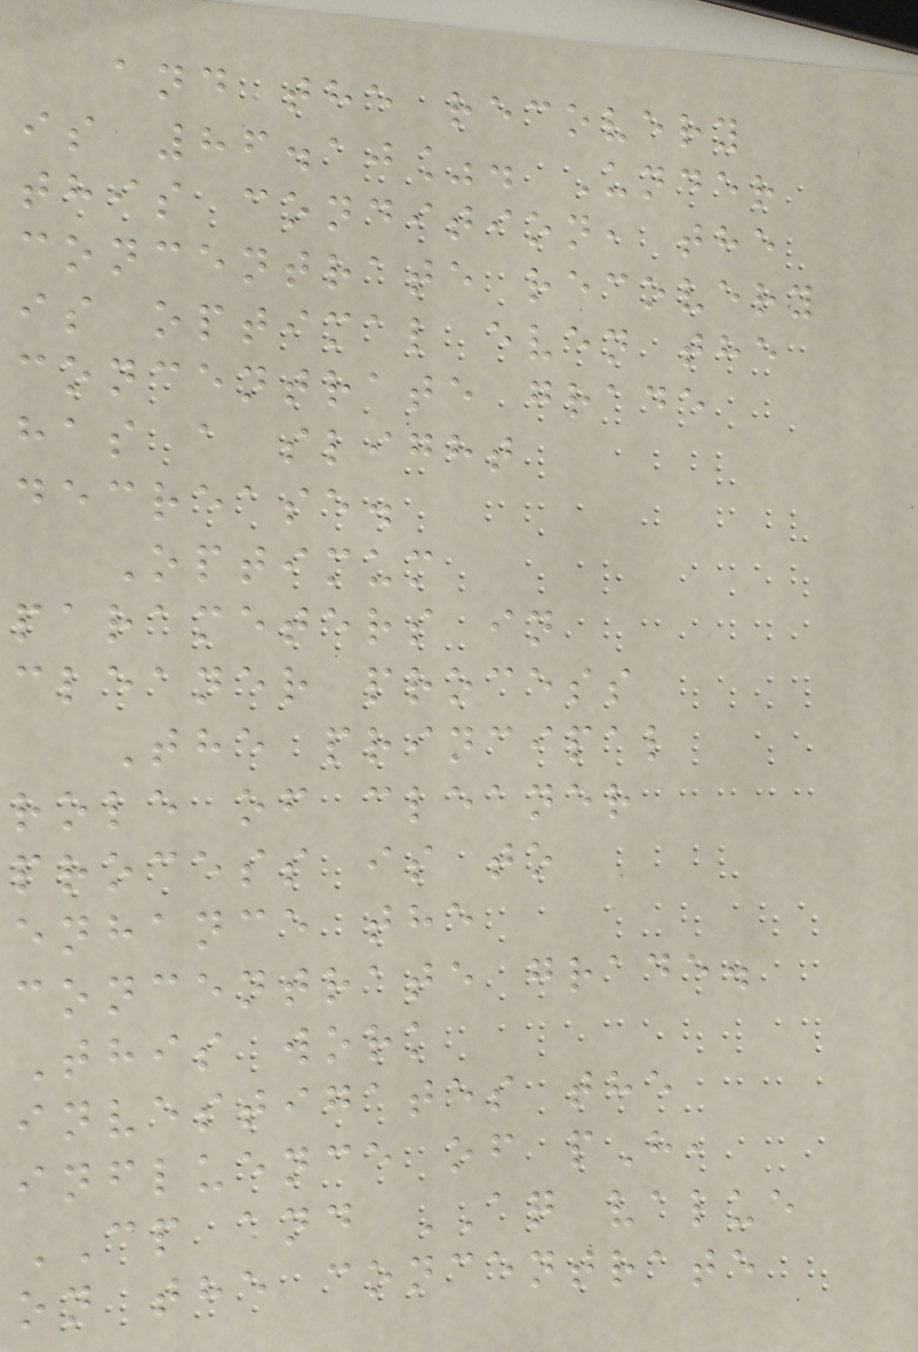and the recovery
is 86.10%. Under
this condition, the
concentrate recovery
is optimal even the
concentrate grade
has a slight
decrease.
Optimum
parameters in
cleaner process
The principal
role of cleaner
process is to
enhance the
concentrate grade.
This work
investigates the
influence of pH,
CP and AQ value
on the concentrate
